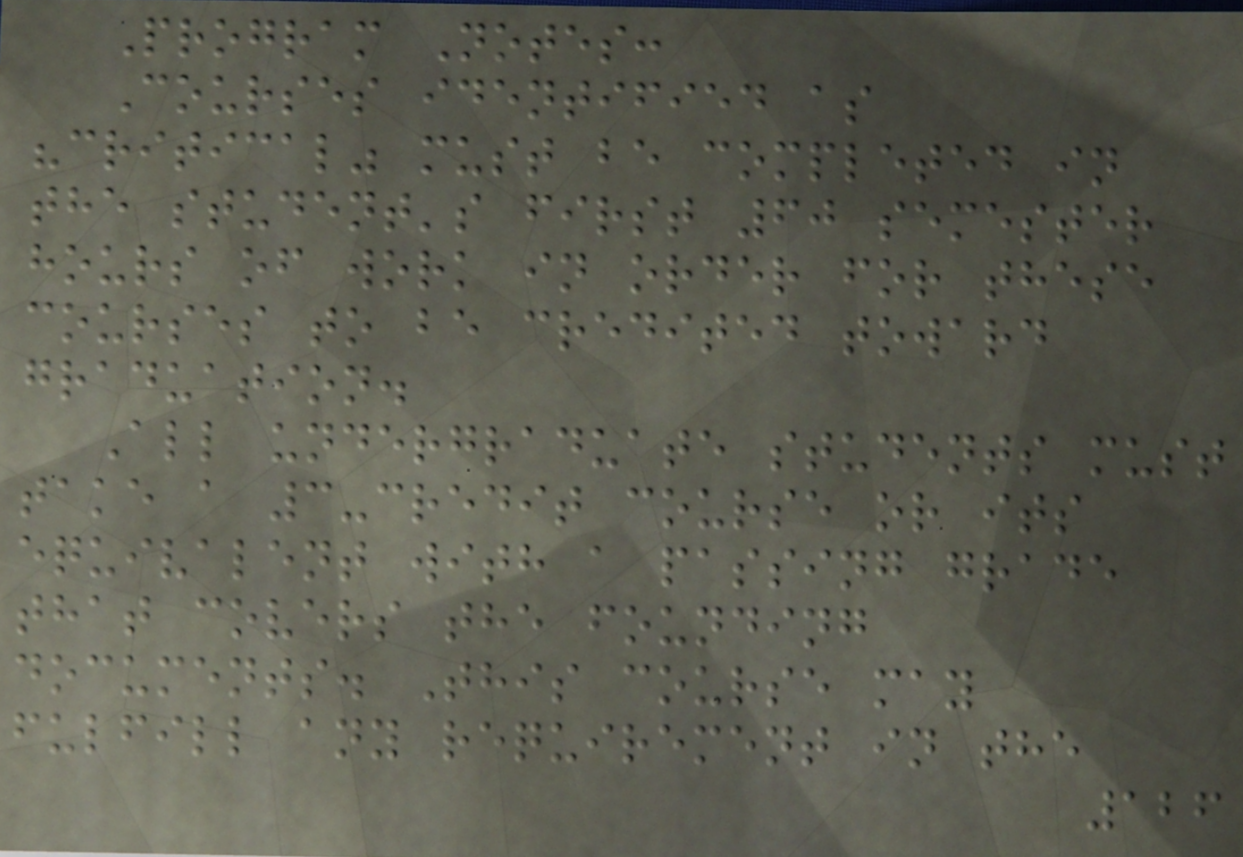Program Notes:
Courses identified as
"critical" must be completed in
the student's first 60 semester
hours of work in order for these
courses to be credited toward
graduation.
All undergraduate students must
take a 3-credit course or its
equivalent with a passing grade
that covers the founding
documents. This course may
fulfill any requirement in the
126
